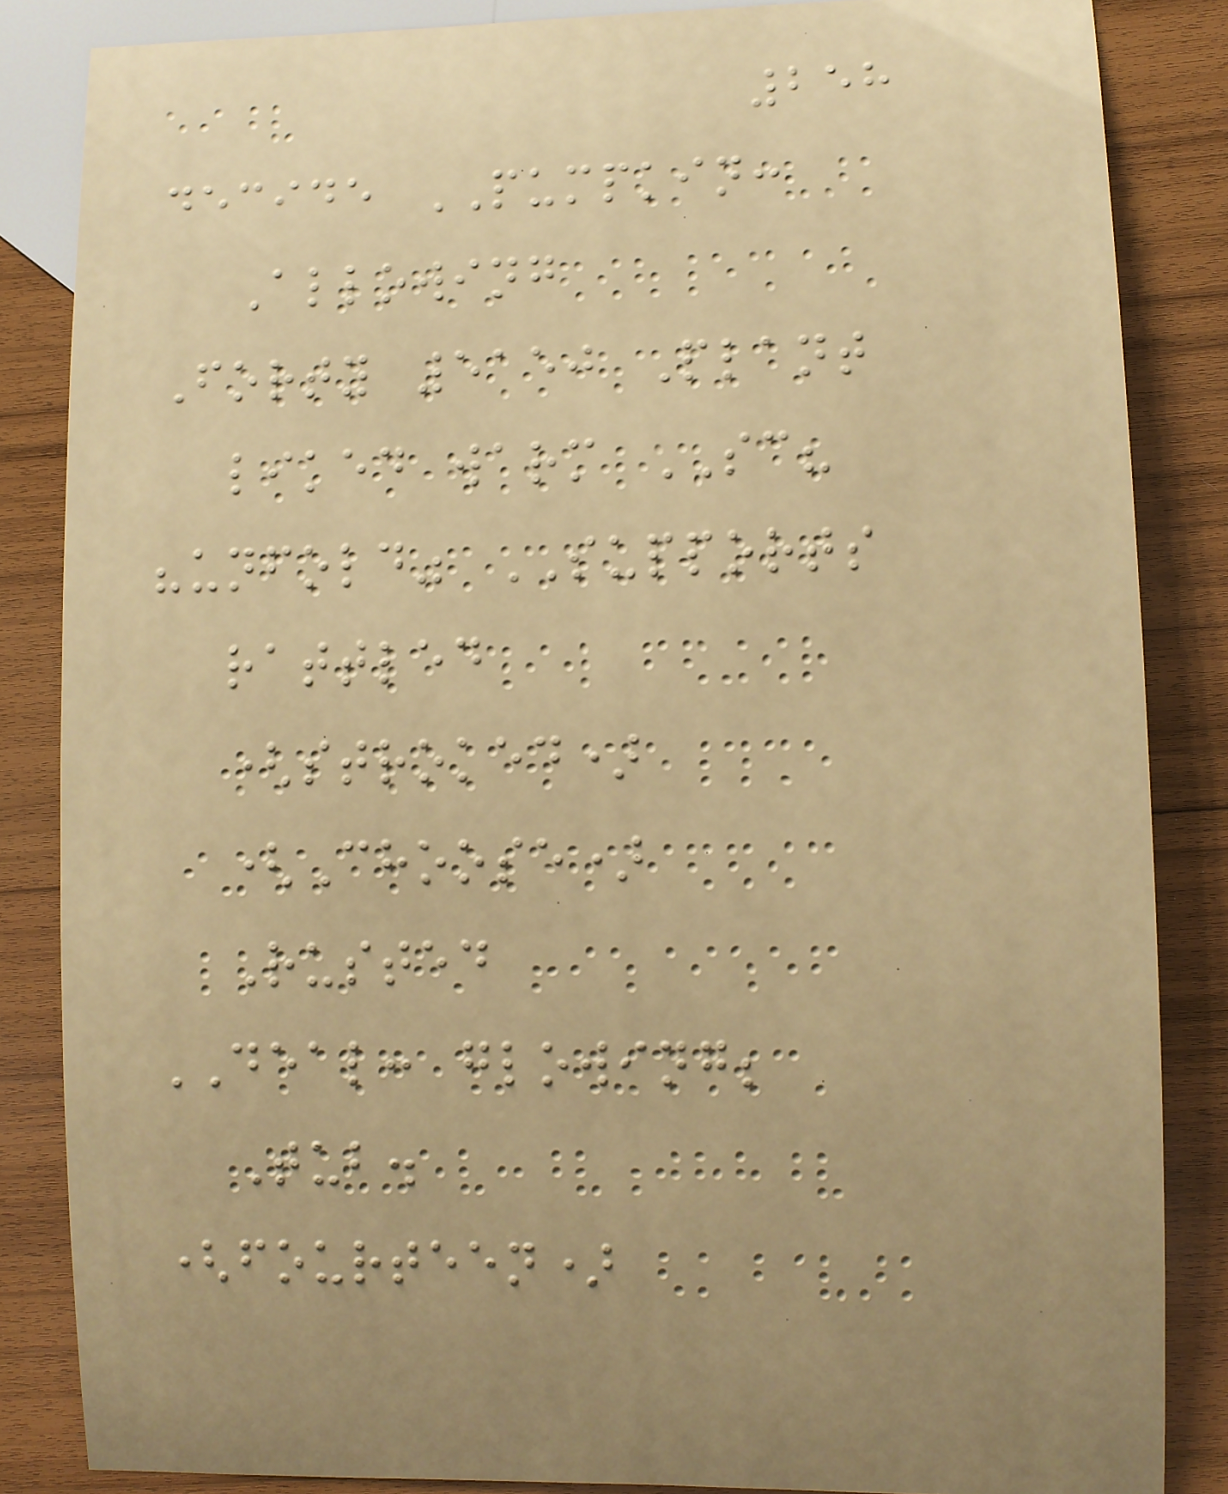258
decide PUMPKIN:
Allowing
Forty 5150 Plant
liked warm SC?
"unfold" SUPPORTS
rattled
(stroked)
(Choose)
Rusted
DEAL: glowing;
Tub.
(fourteen)
